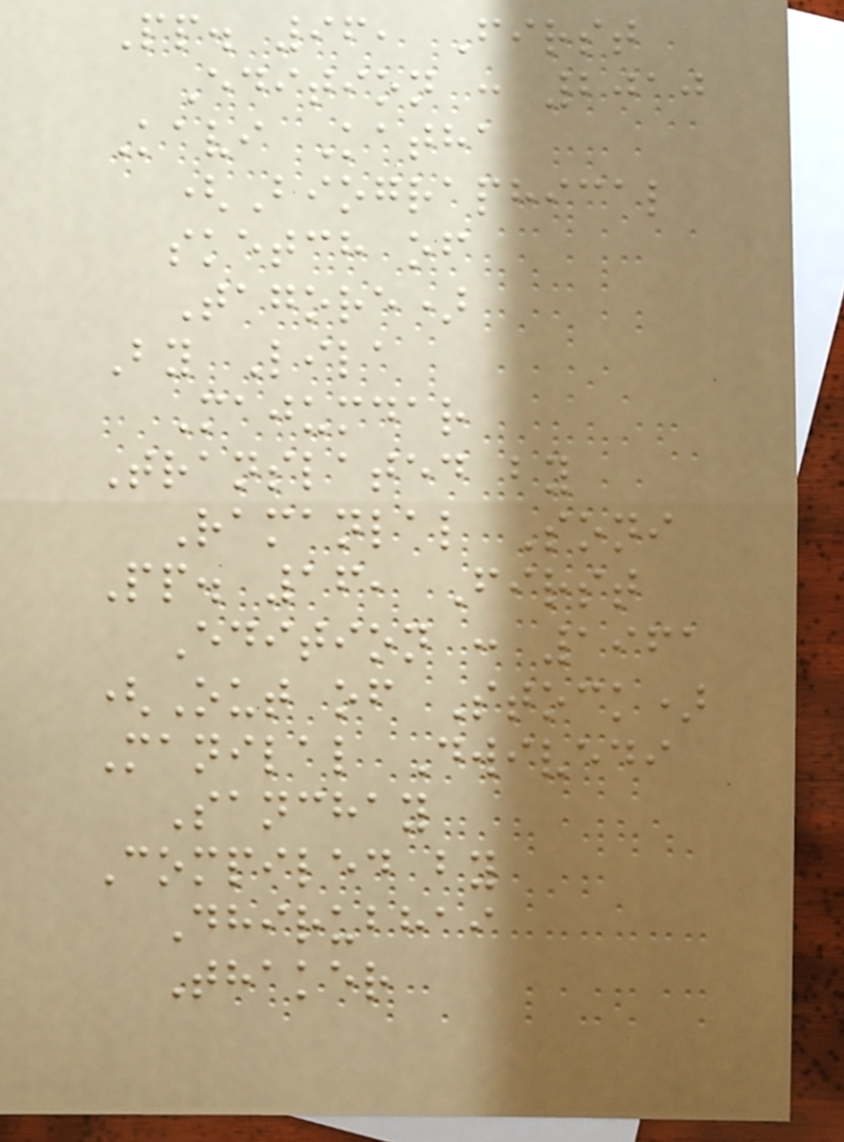Pp. 96, First
Edition : 2010
Kavi Katha
(Biographical
sketch of
Tagore)
By Lila
Majumdar
Translated by
Ramanlal Soni
Pp. 16, First
Edition : 1961
(Out of Stock)
Manilal Dwivedi
Sanchay
Compiled by
Dhirubhai
Thaker
